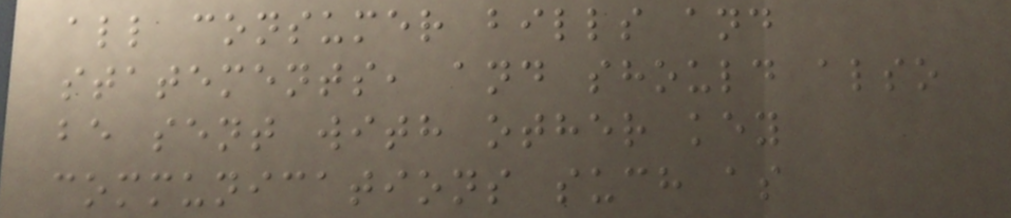all consumer bills and
statements, and should also
be sent with other key
communications such as
